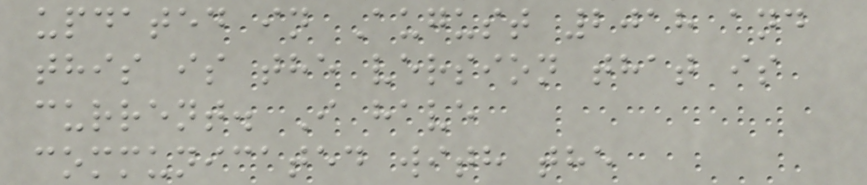updated in August 2018 and
this is the version that is
current. I have
communicated with the
